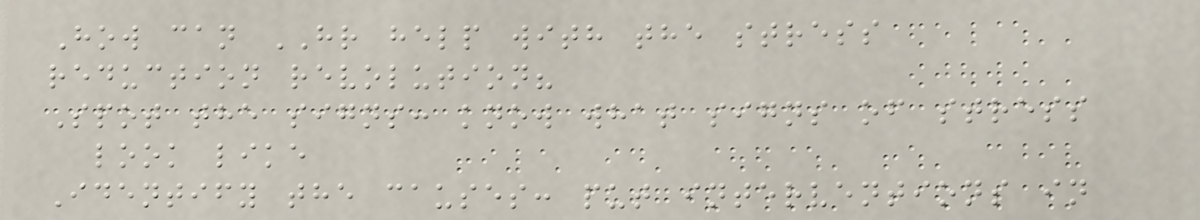How can HR help with the stress
reduction revolution?
Spot the signs: know what signs of stress
look like
Identify the causes: put interventions in
